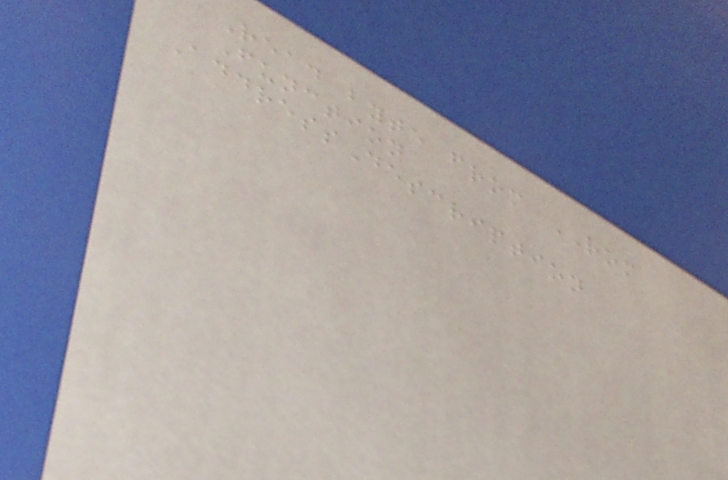Read byte from ROM
Function
AddressDescription
